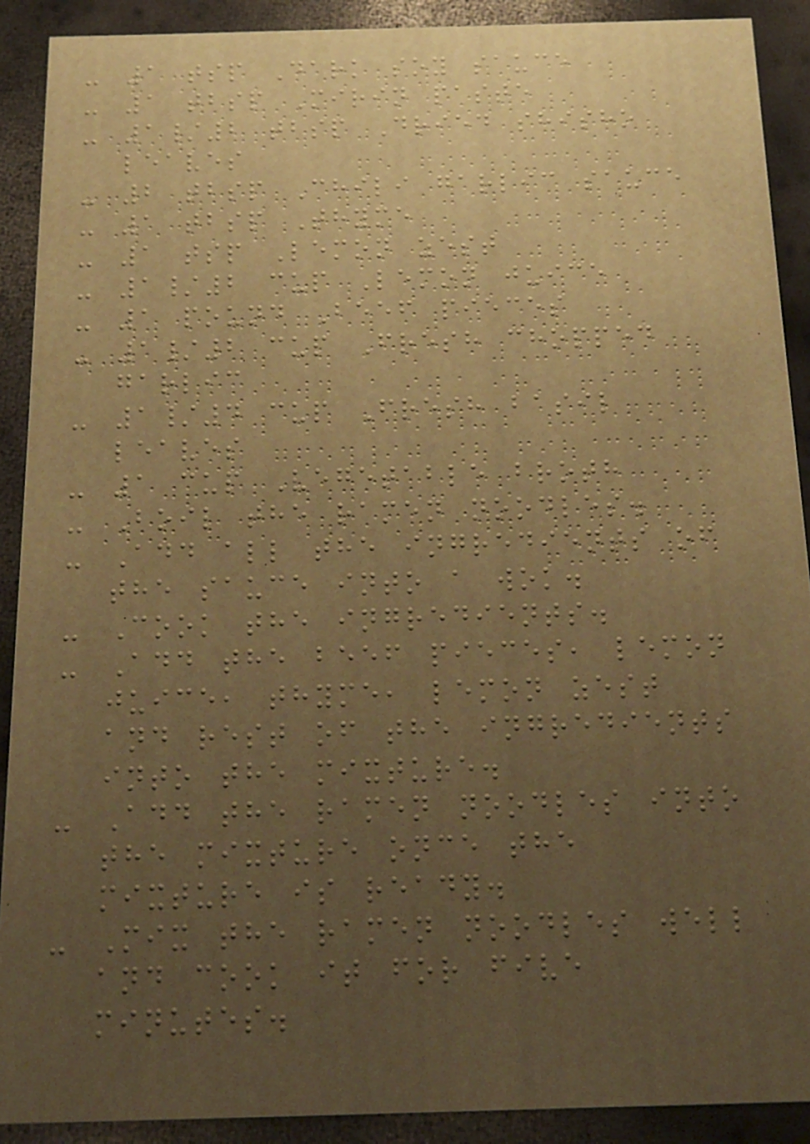- 1 tsp Dark soy sauce
- 1 tbsp Mirin paste
- 1/2 tbsp Dried shisho
leaves
- 2 tbsp Chili garlic sauce
- 1 tbsp Thyme
- 1 tsp Lemon zest
- 1/2 cup Lemon juice
- 1 pound Beef pieces
- 1/2 cup Fresh chopped
garlic
- 1/4 cup Fresh basil
leaves
- 1 cup Vegetable broth
- Boil the ramen noodles.
- Add all the ingredients of
the sauce into a wok.
- Cook the ingredients.
- Add the beef pieces, lemon
juice, thyme, lemon zest
and rest of the ingredients
into the mixture.
- Add the ramen noodles into
the mixture once the
mixture is ready.
- Mix the ramen noodles well
and cook it for five
minutes.
